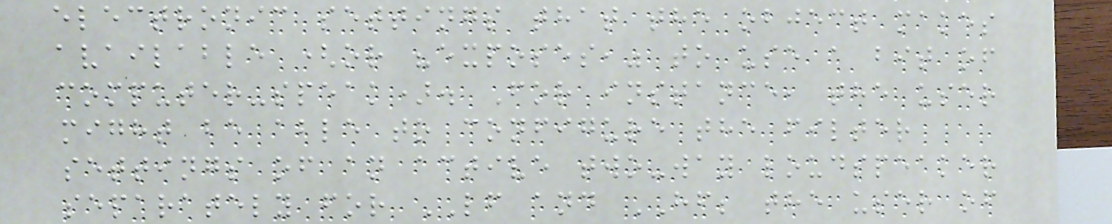electronic settings that the object makes
available (or "exposes," to use a bit of
computer-speak). For instance, the user
might be able to configure the filter
settings of an active two-way loudspeaker
separately for LF and HF; the user of
